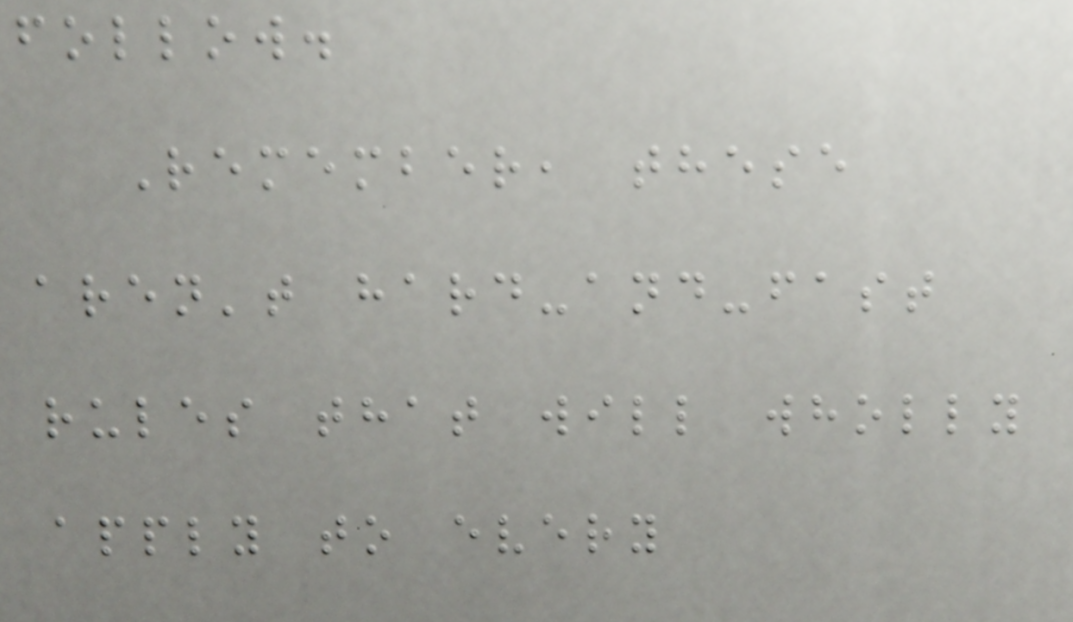follow.
Remember, these
aren't hard-and-fast
rules that will wholly
apply to every
